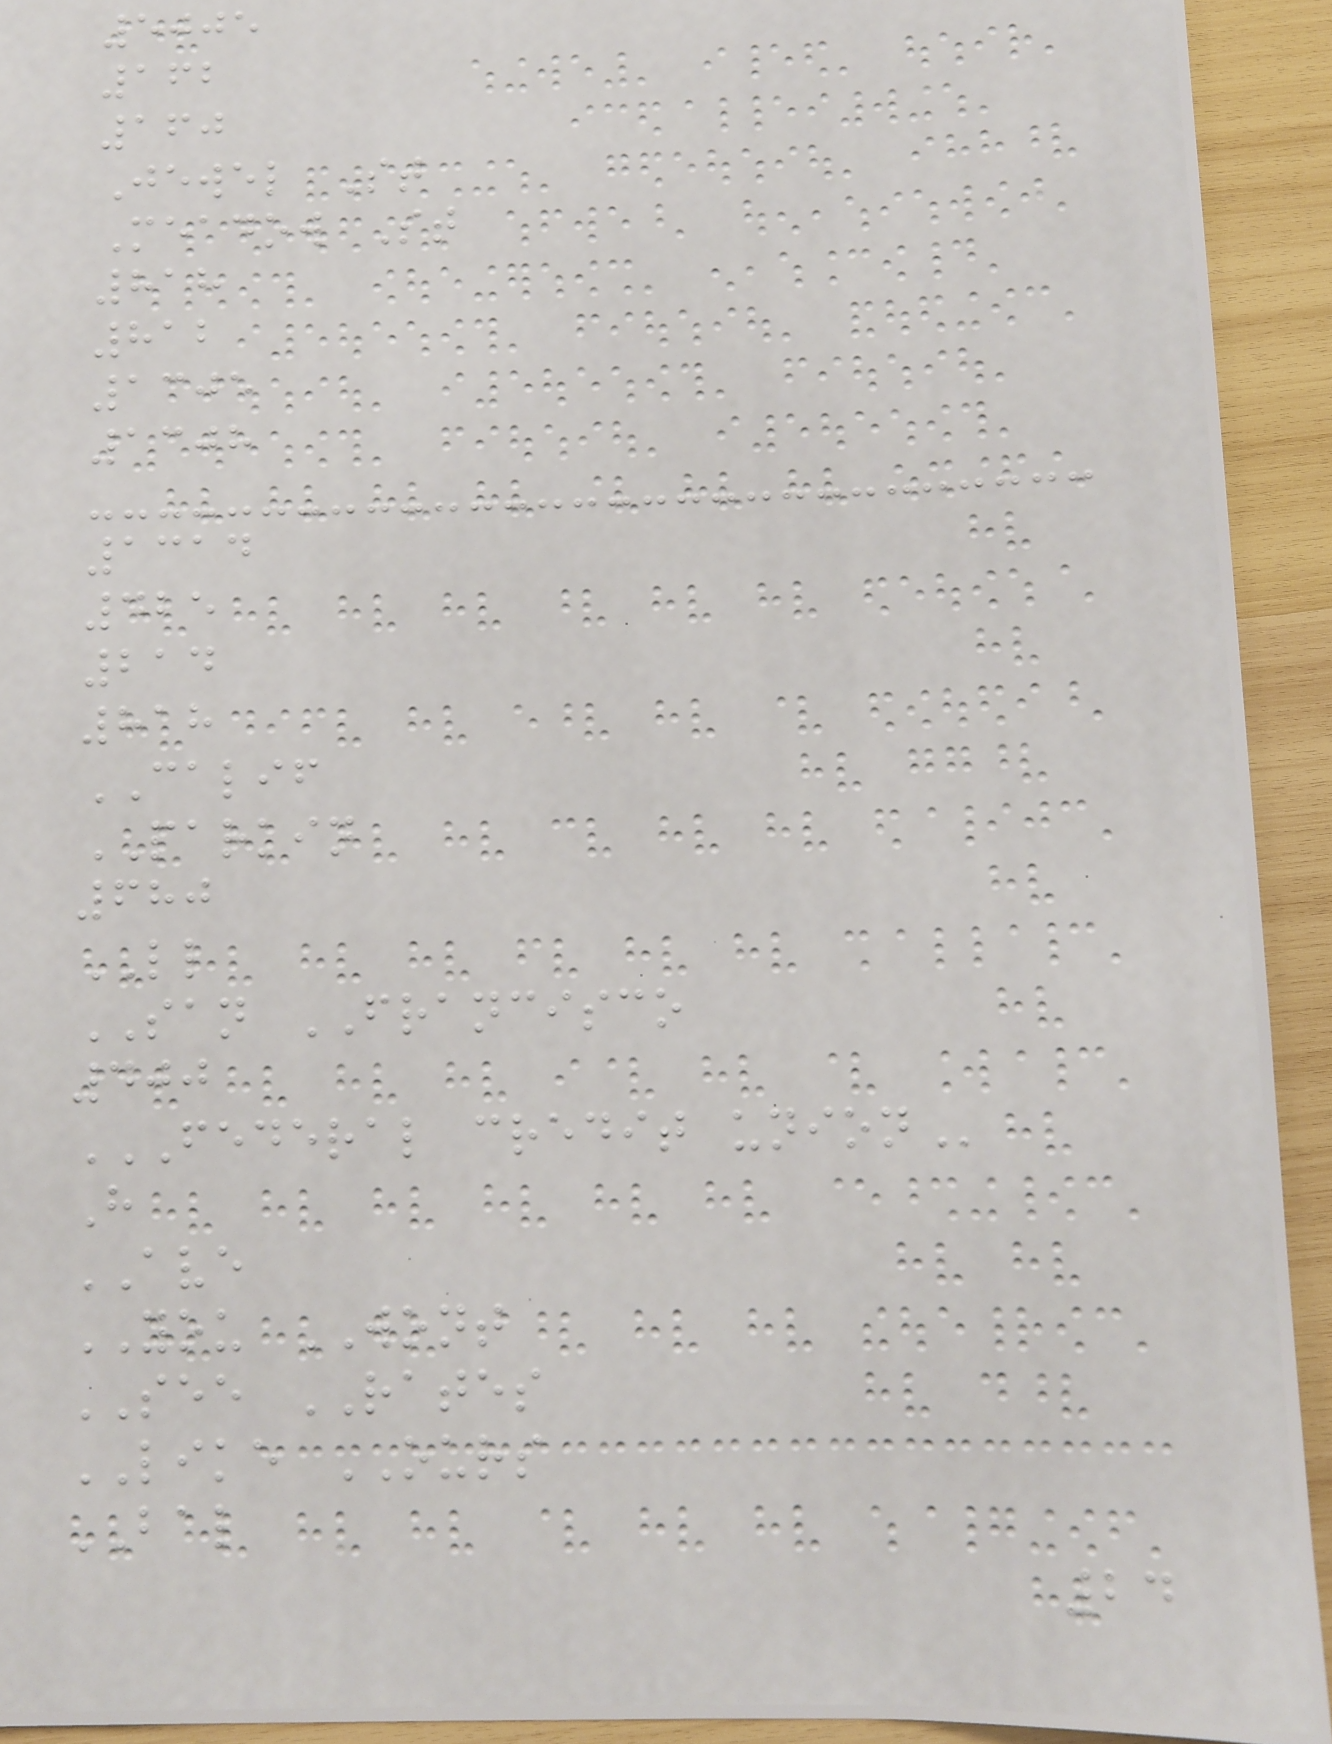5005
162
160
Jewel St
Meadow St
818
812
1305
1308
1314
425
214
818
CALIF
PARKIN
680
LL
SAN FRANCISCO
400
FEDERAL CREDIT UNION
H
AVE
YOU WONT
SEE RATES
LIKE OURS
BAL
24
